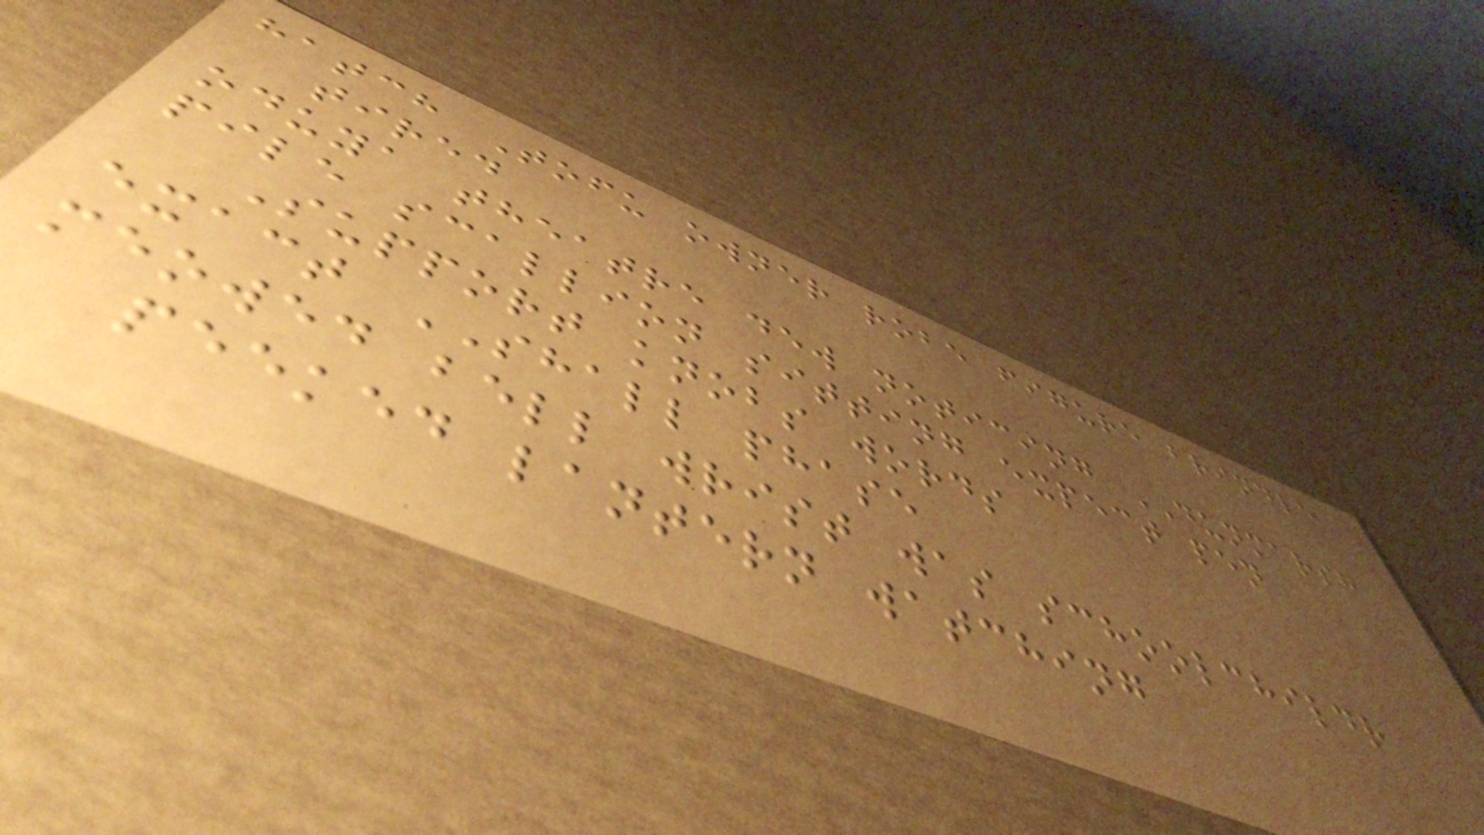hatch Tofu owner robe figure brindle
tired
oduya theatre dew noticing DUNMARSH
pile scallion sitting expect pen
Support knobs words
exact SHALL phase
meowed bell wrist was schoolchildr
peeked lantern watching
